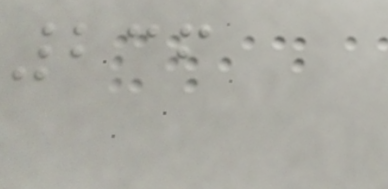236
